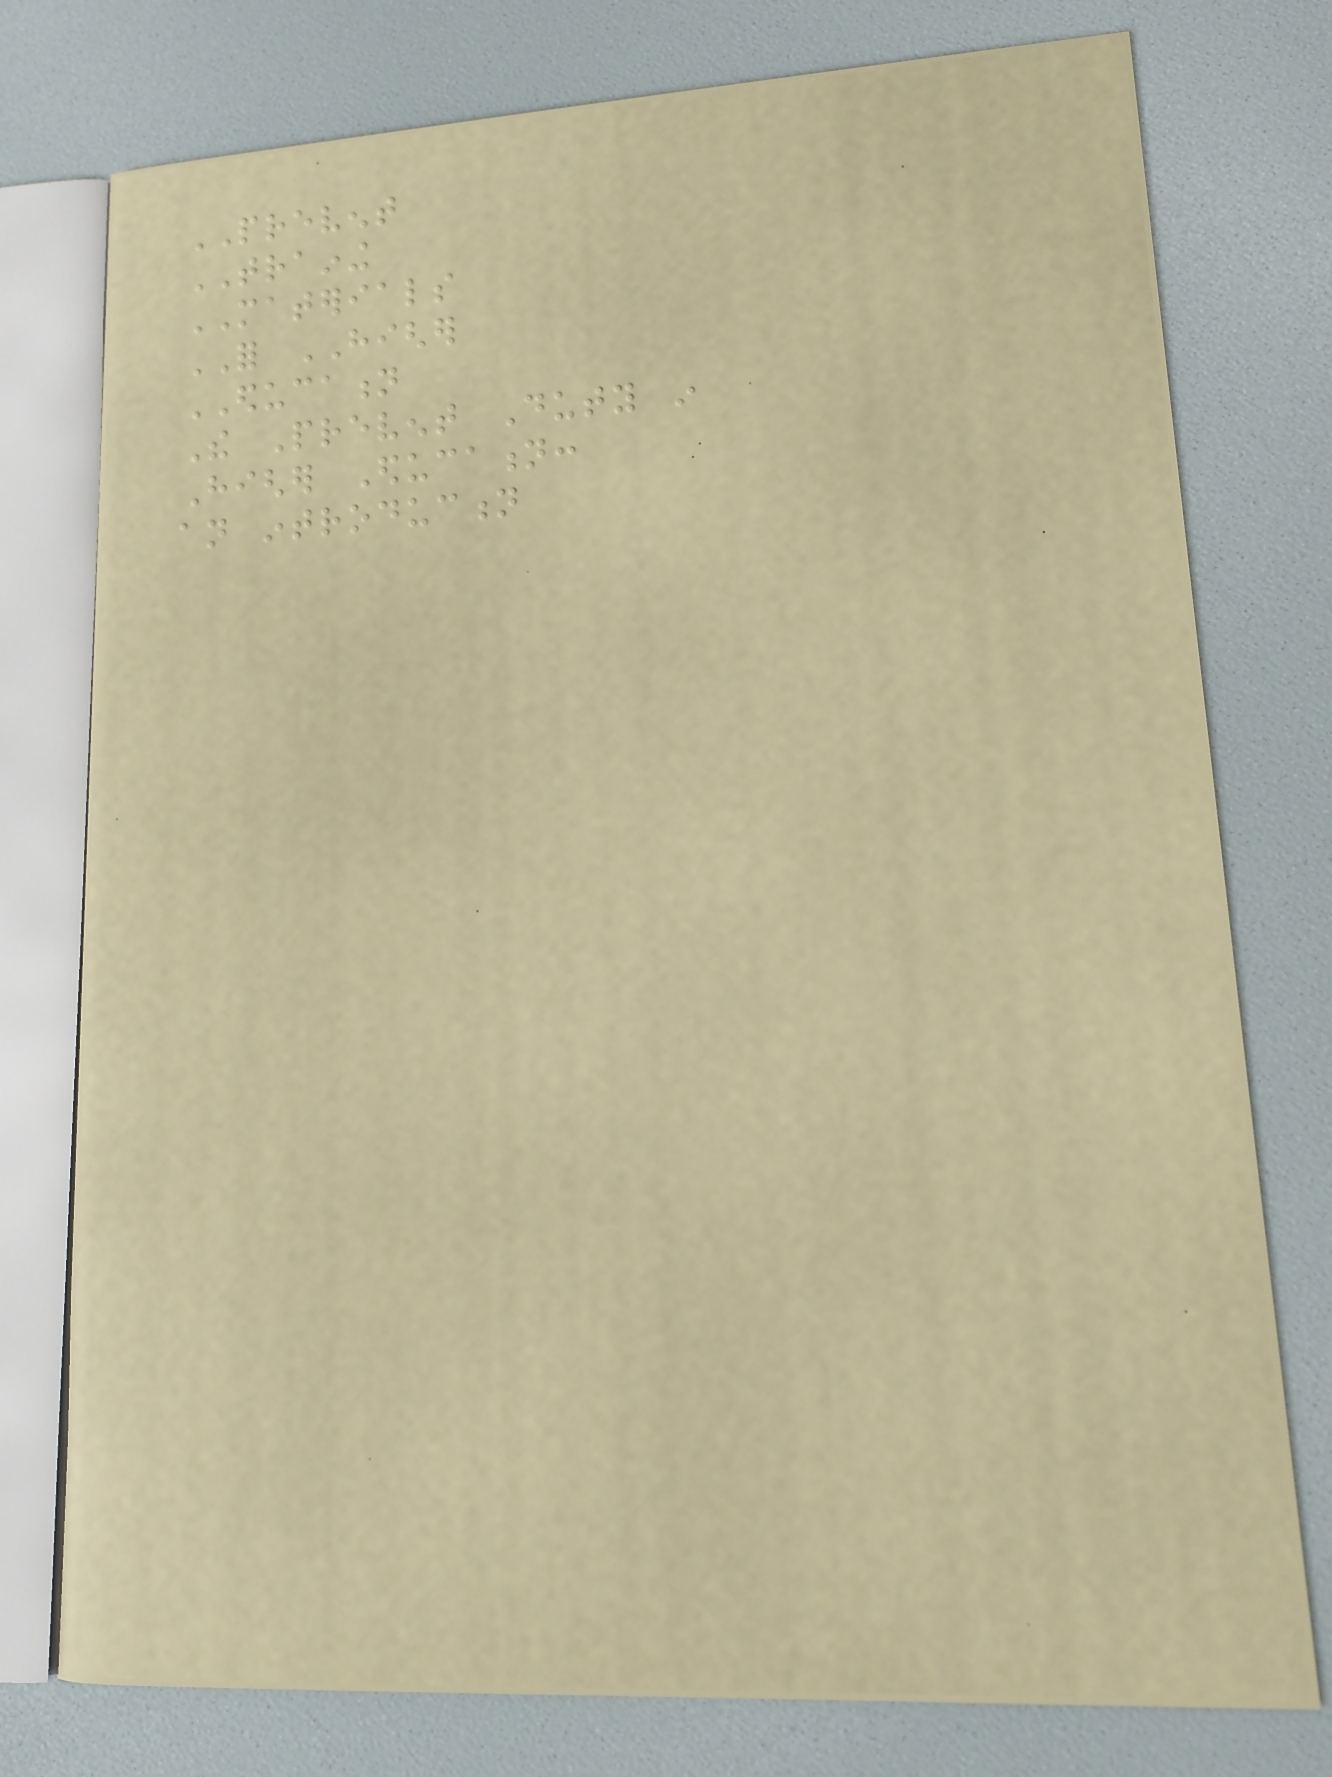PREVENT
TRAINING
MATERIALS
FOR HIGHER
EDUCATION
The Prevent Duty in
Higher Education:
an introduction
